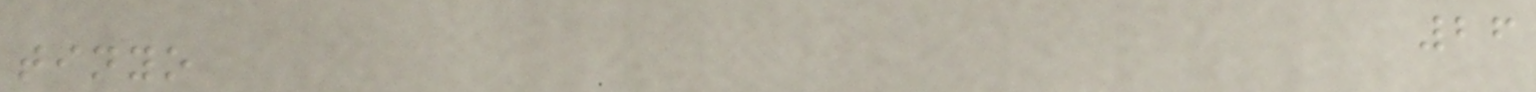26
tinyo
